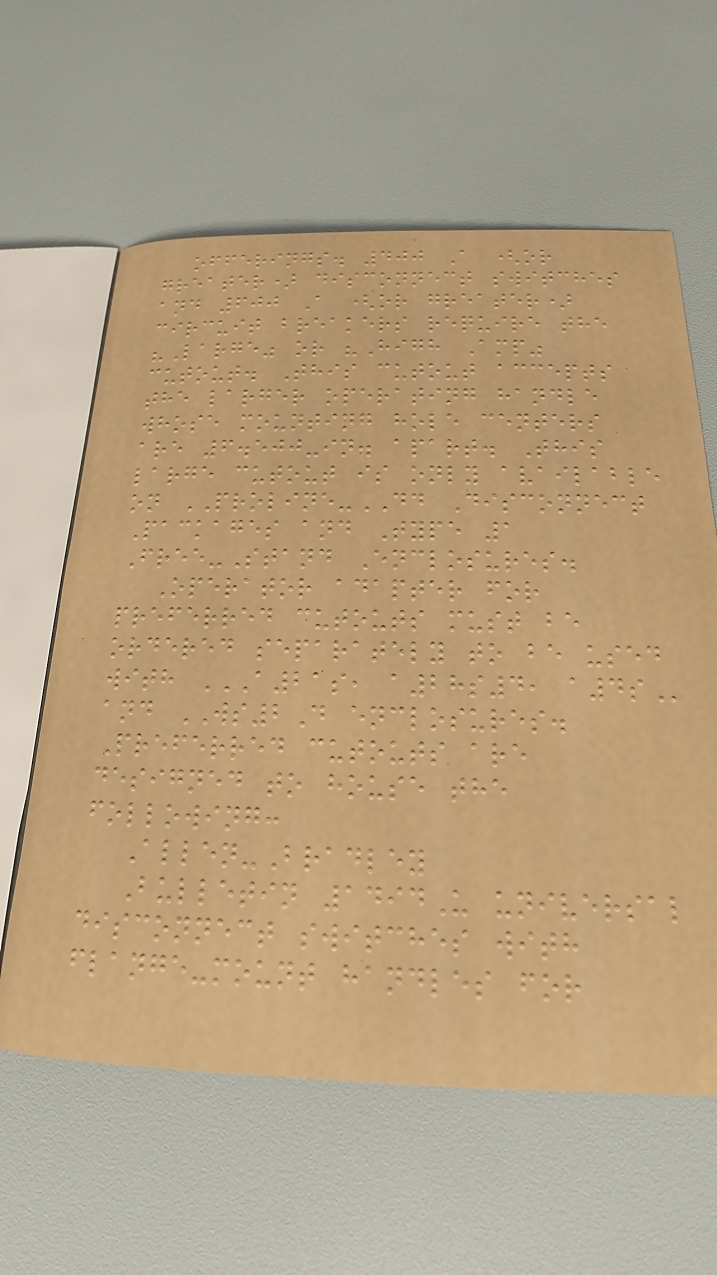offerings. 400 A (or
greater) disconnect switches
and 600 A (or greater)
circuit breakers require the
"Large" or "High Amp"
cutout. This cutout accepts
the larger operating handle
whose mounting hole centers
are 6.500-in. apart. This
large cutout is only available
on PROLINE-DD Disconnect
Packages and Type 1
Free-Stand Enclosures.
Operator adapter for
preferred cutouts must be
ordered separately to be used
with A21S, A28S4, A4S
and WS2D enclosures.
Preferred cutouts are
designed to house the
following:
Allen-Bradley
Bulletin 1494U universal
disconnect switches with
flange-mount handles for
